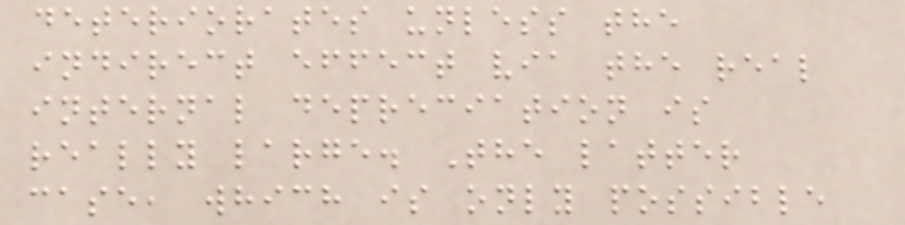deteriorates unless the
indirect effect via the real
internal depreciation is
really large. The latter
case, which is only possible
